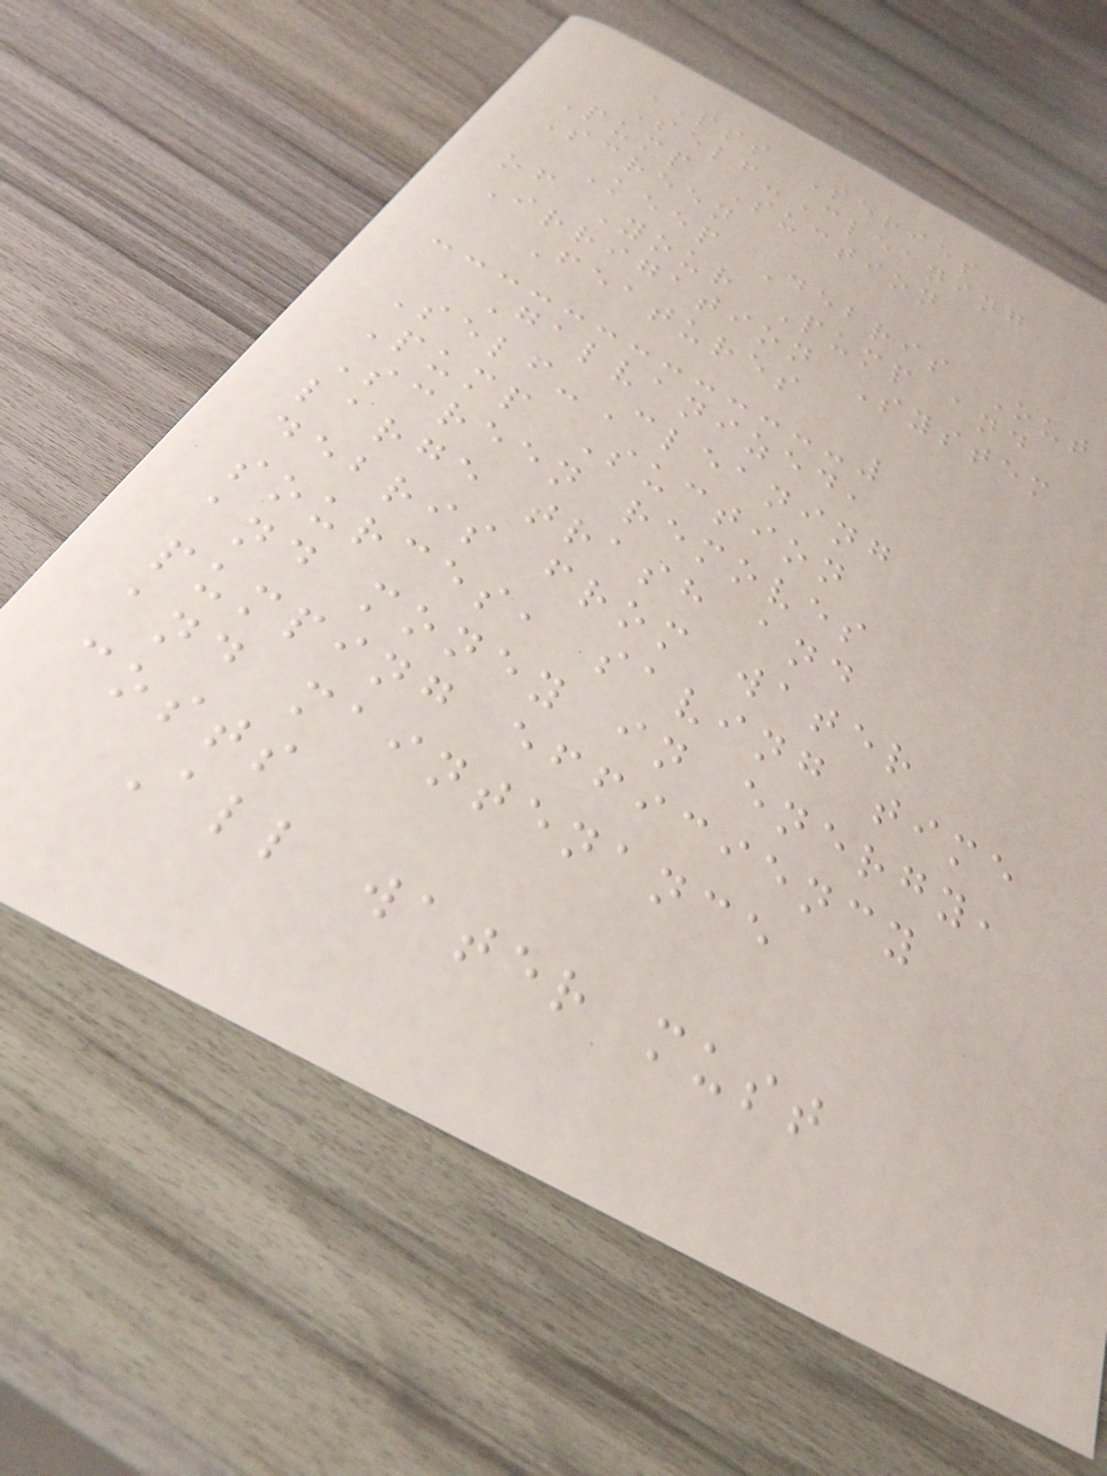PSS Series
Self-Cleaning
Pump Suction
Screen
Keep Debris Out
of Your Pump and
Irrigation System
Features
Galvanized,
Self-Cleaning
Pump Suction
Screen removes
large trash and
debris from water
sources, saving time
and money in energy,
pumping efficiency
and maintenance
costs
All water must
